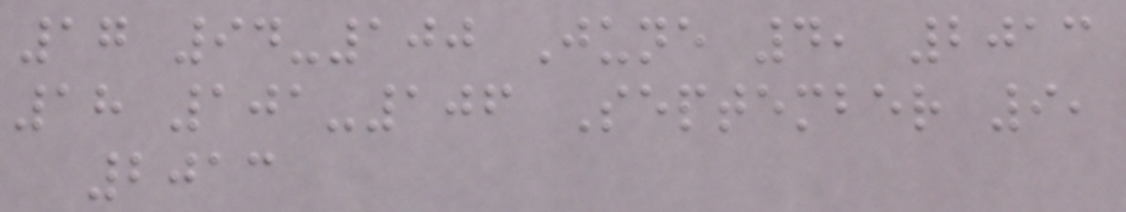17 94-100 June 4, 2013
18 101-106 September 9,
2013
